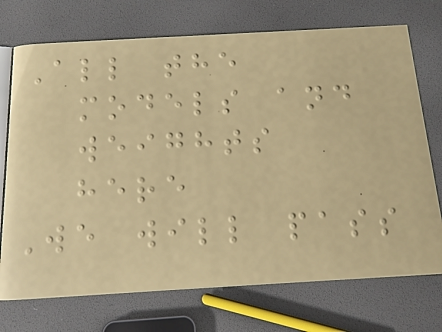All the
models and
weights
here
We will pass
